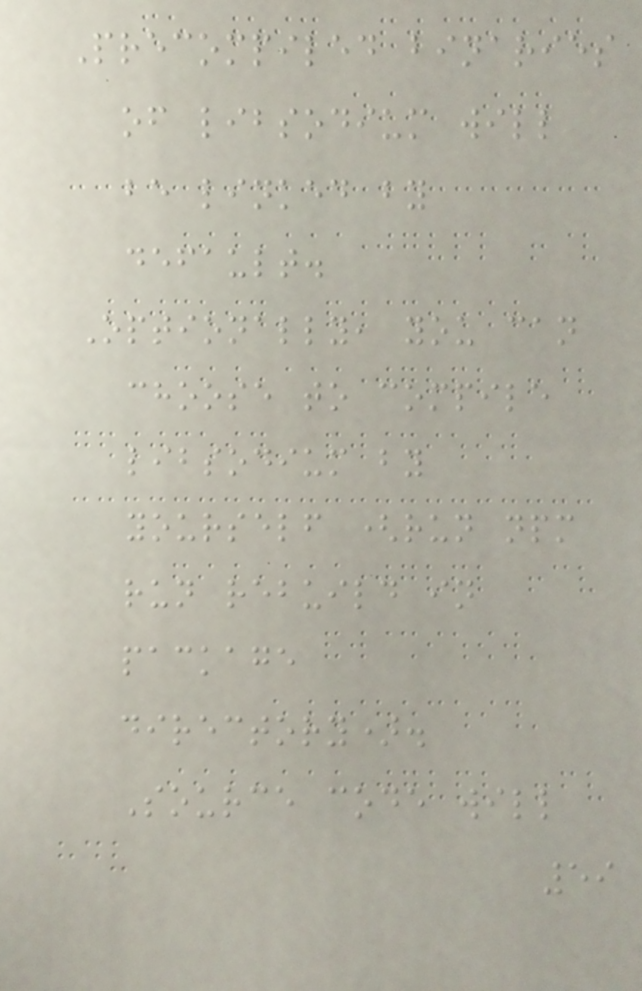Precompiled binaries
of libsodium will
be linked by
default.
Optionally, you can
choose to compile
libsodium by
yourself (run npm
run rebuild in
package
directory).
Source code will
59
